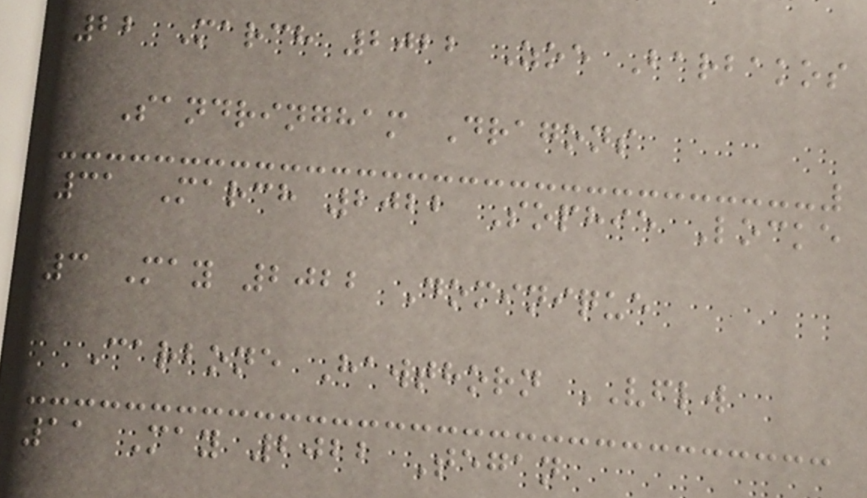22 March 2022 Zoe Barbakos
Sandringham Dragons
31 March 2022 Sophie Locke
3 May 2022 Dominique
Carbone Hawthorn VFLW
11 May 2022 Tegan
